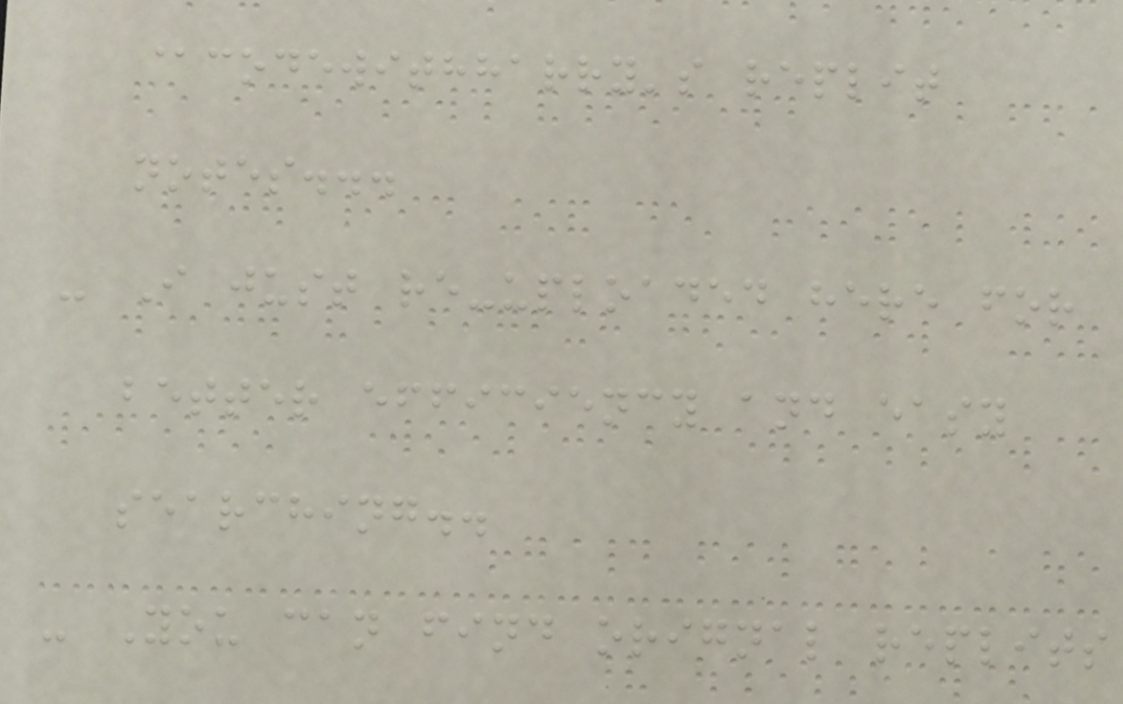@codewithharry's replit
notes...
- I just re-uploaded here for
better efficiency and easy
searching..
- You can find orignal replits
